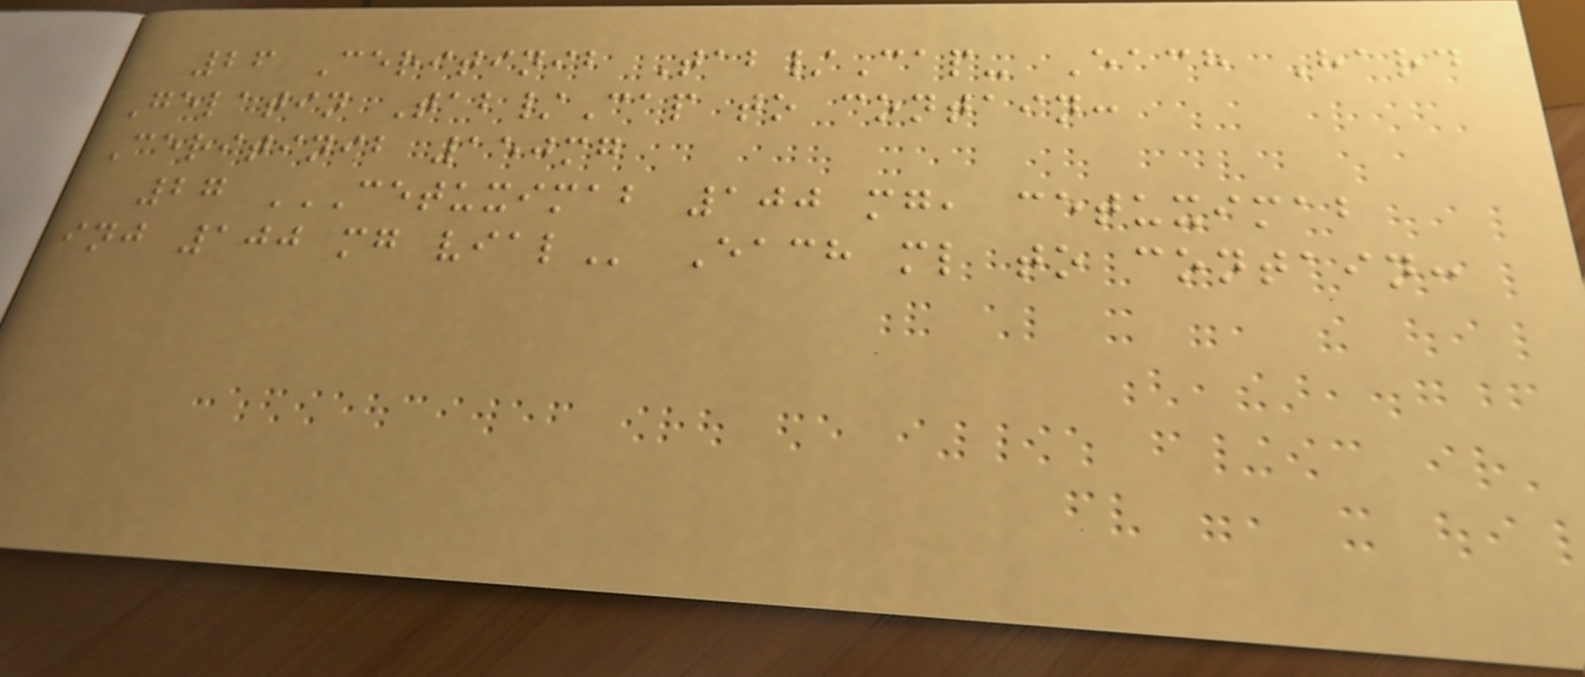26 Ceritinib Tab/Cap- Each Hard
Gelatin Tab/Cap to contain:
Ceritinib 150mg
27 CETUXIMAB 100 MG, CETUXIMAB
INJ 100 MG VIAL Each ml to contain:
